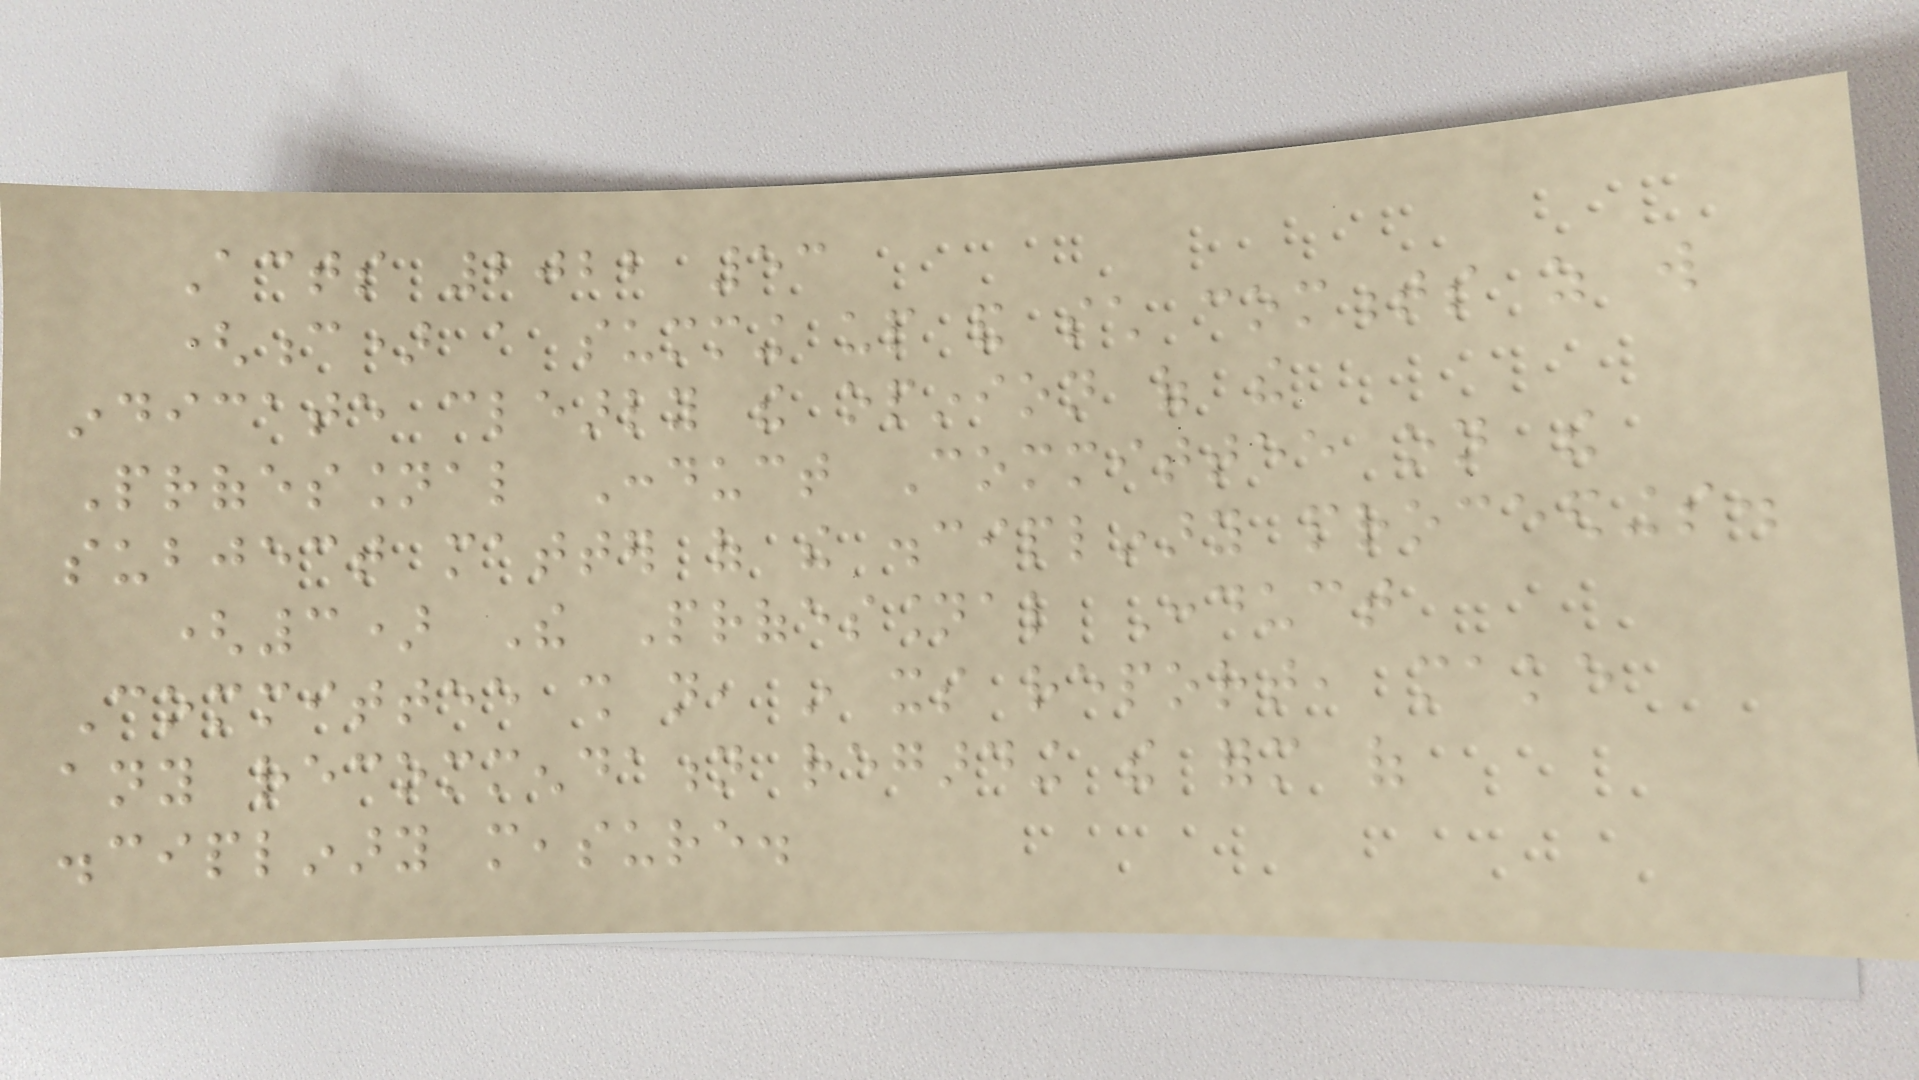Acts 2022 53
(c) a summing up and such comments as will
indicate clearly the opinion of the
Professional Conduct Committee on the
subject matter of the disciplinary proceedings.
(3) The Professional Conduct
Committee shall not, in its report, make
any recommendation regarding the form of
disciplinary measure.
